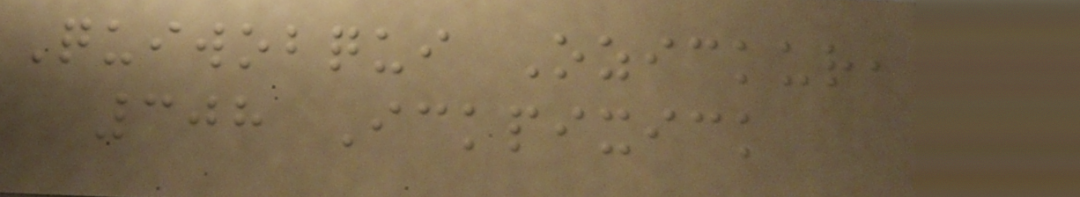Quiwobqui Ozickur,
308 Ickpixick
